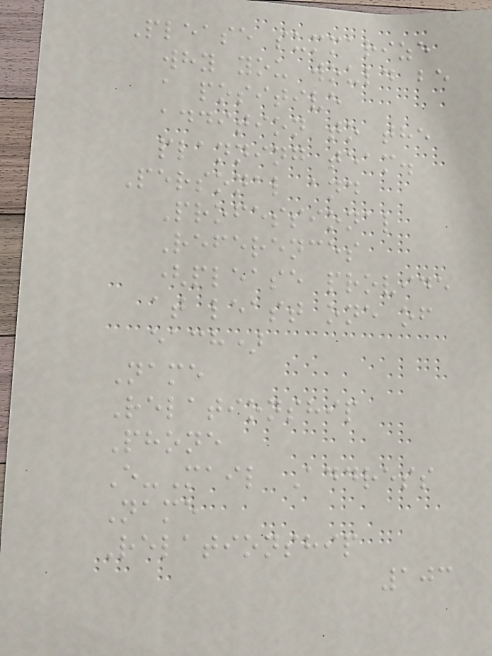Please summarize
why you would be
a positive
addition to the
planning team.
Personal and
Professional
References
(please provide
at least one of
each)
Name
Relationship
Phone
E-Mail Address
Name
Relationship
103
